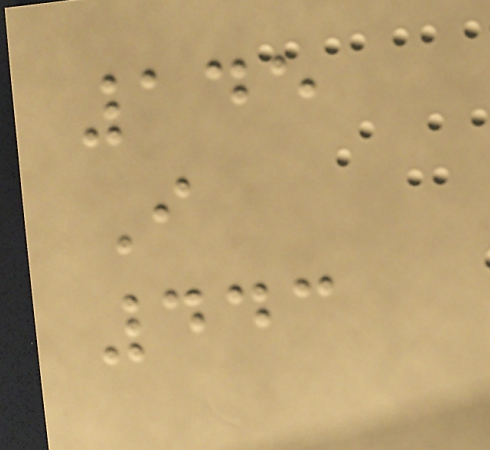145
I
443
